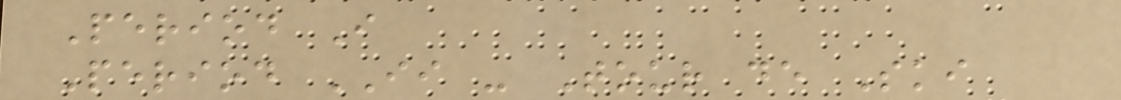Period I
Period II - Tour de Ski
